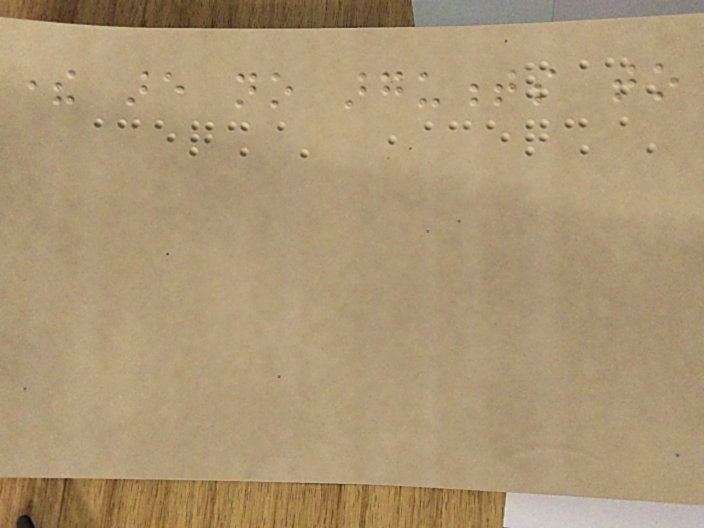there are no arguments to
